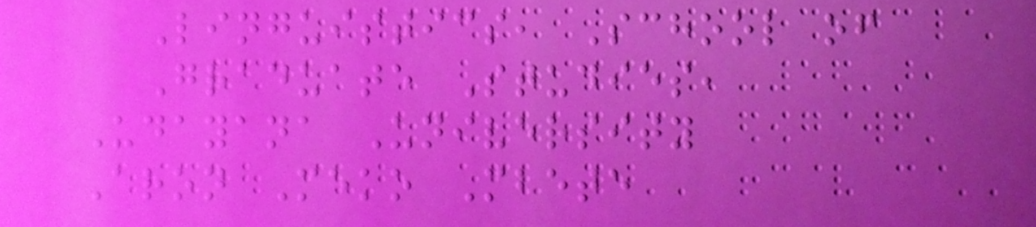Linguistics, School of
Graduate Studies,
Udayana University
Aron Meko Mbete
